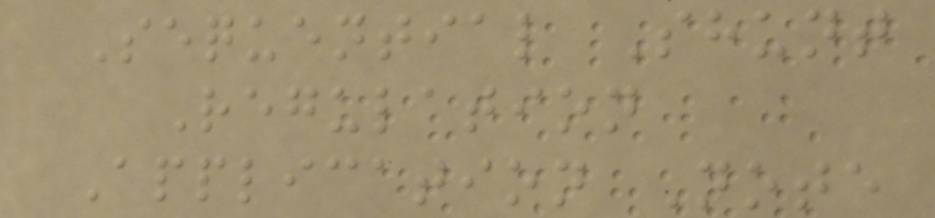Sequential Shunt
Regulation
Application Note
